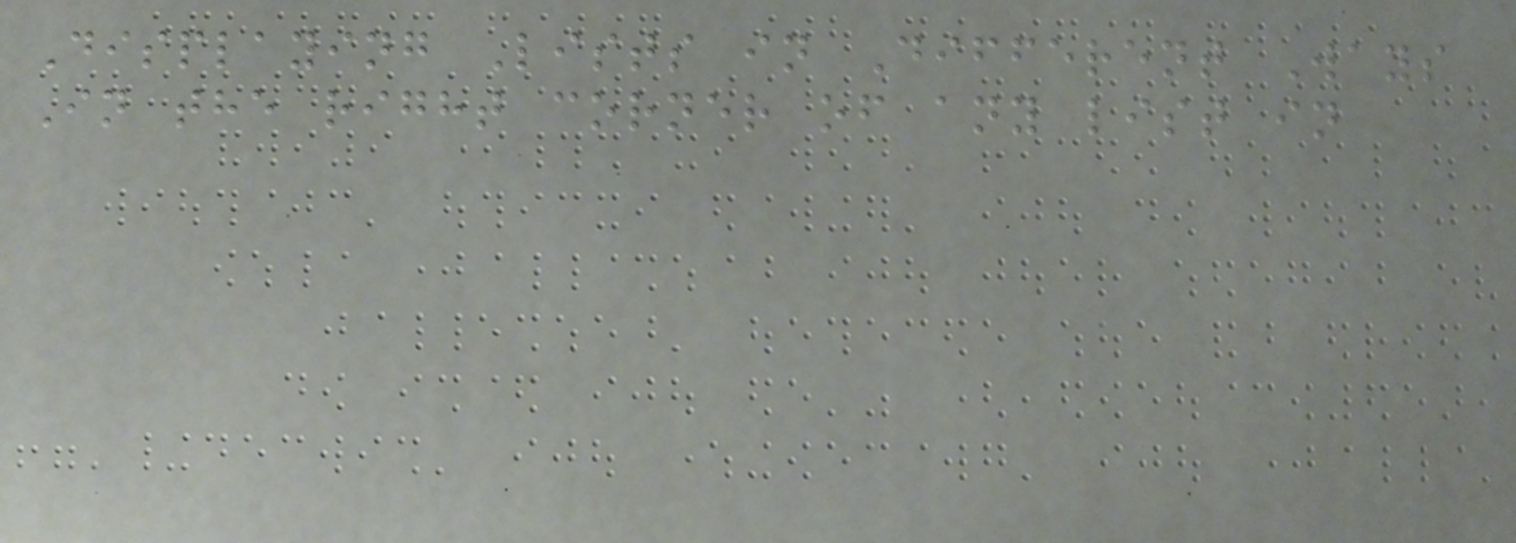Displaying Lists in Different Ways
In the right corner of any list in
